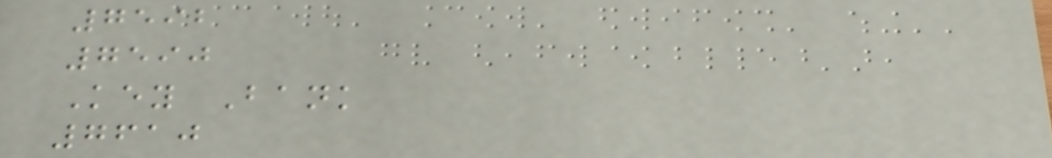7592
7590
Key Bank
7610
